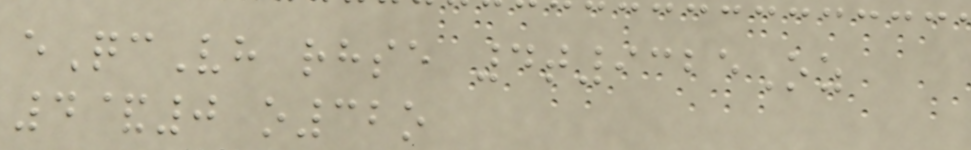eQcVh rhse 4t9325Oz
4&0 o32o
